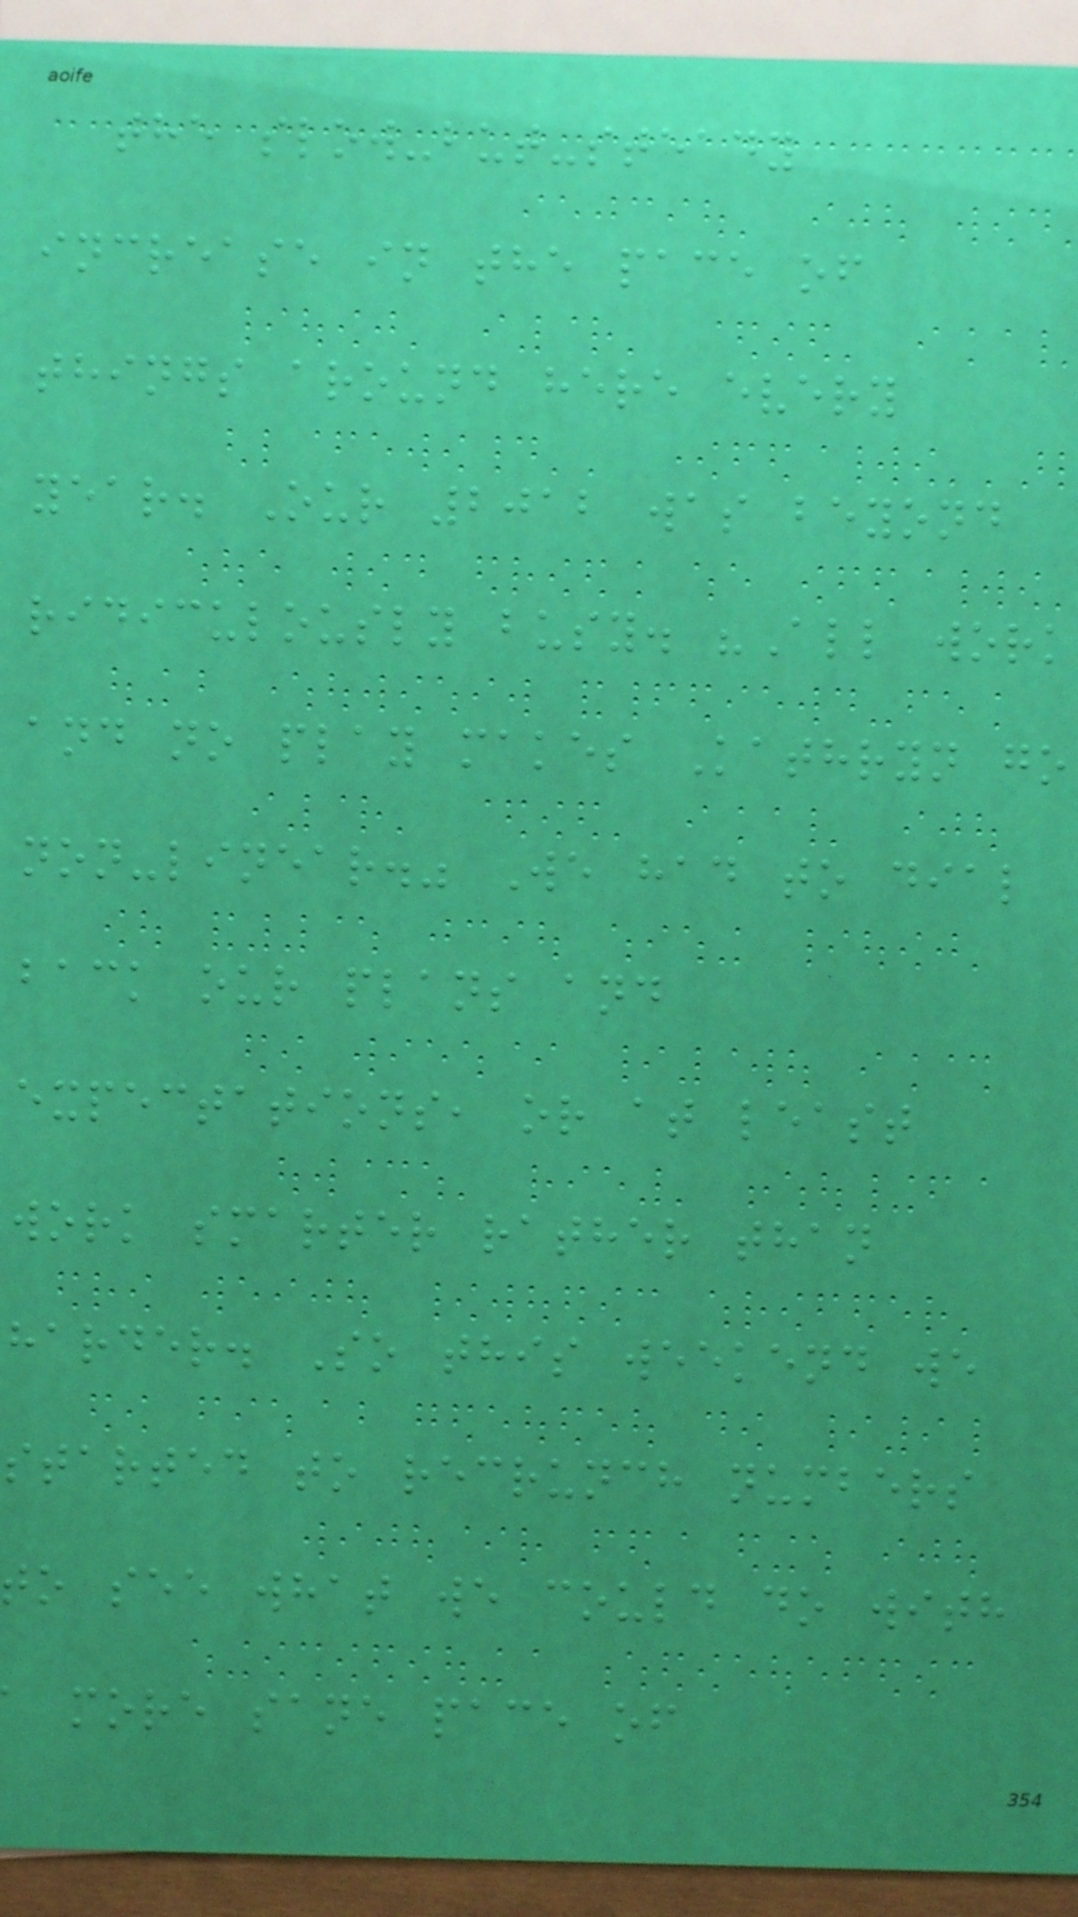the slow-but-steady
increase in the pace of
things around here every
year. Our 2012 was beyond
ridiculously busy. "All work
and no play makes Kathryn go
non-linear." We had to dial
back our plans and
expectations, or at least
work smarter rather than
harder. So this weekend we
started to recrunch numbers
to see what we could do with
more sane pace of
